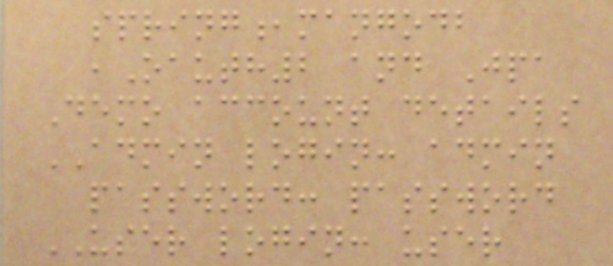spring,mangodb
,Oauth2 and Jpa
Demo account details
ADMIN login: admin
password: password
USER login: user
